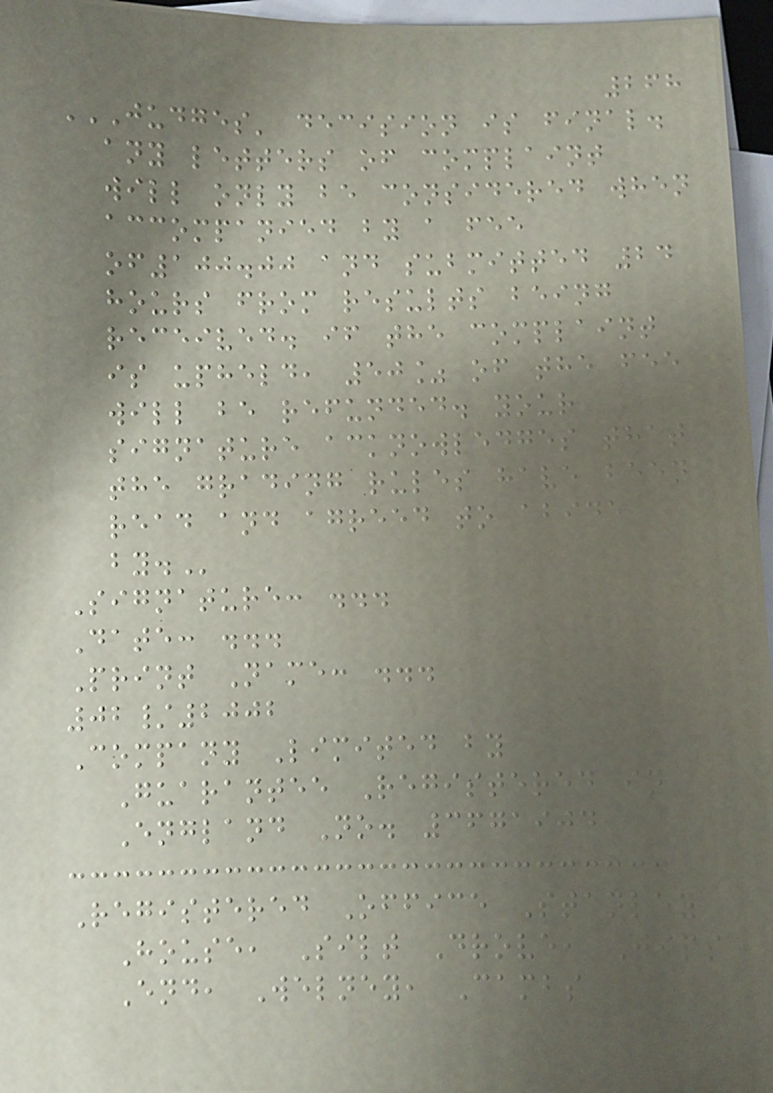268
JUDGES' DECISION IS FINAL.
ANY LETTERS OF COMPLAINT
WILL ONLY BE CONSIDERED WHEN
ACCOMPANIED BY A FEE
OF100.00 AND SUBMITTED 24
HOURS FROM RESULTS BEING
RECEIVED. IF THE COMPLAINT
IS UPHELD, 50% OF THE FEE
WILL BE REFUNDED. YOUR
SIGNATURE ACKNOWLEDGES THAT
THE GRADING RULES HAVE BEEN
READ AND AGREED TO ABIDE
BY.
Signature: ...
Date: ...
Print Name: ...
02/2002
Company Limited by
Guarantee Registered in
England No. 3671904
Registered Office Stanley
House, Silt Drove, Tips
End, Welney, Cambs
